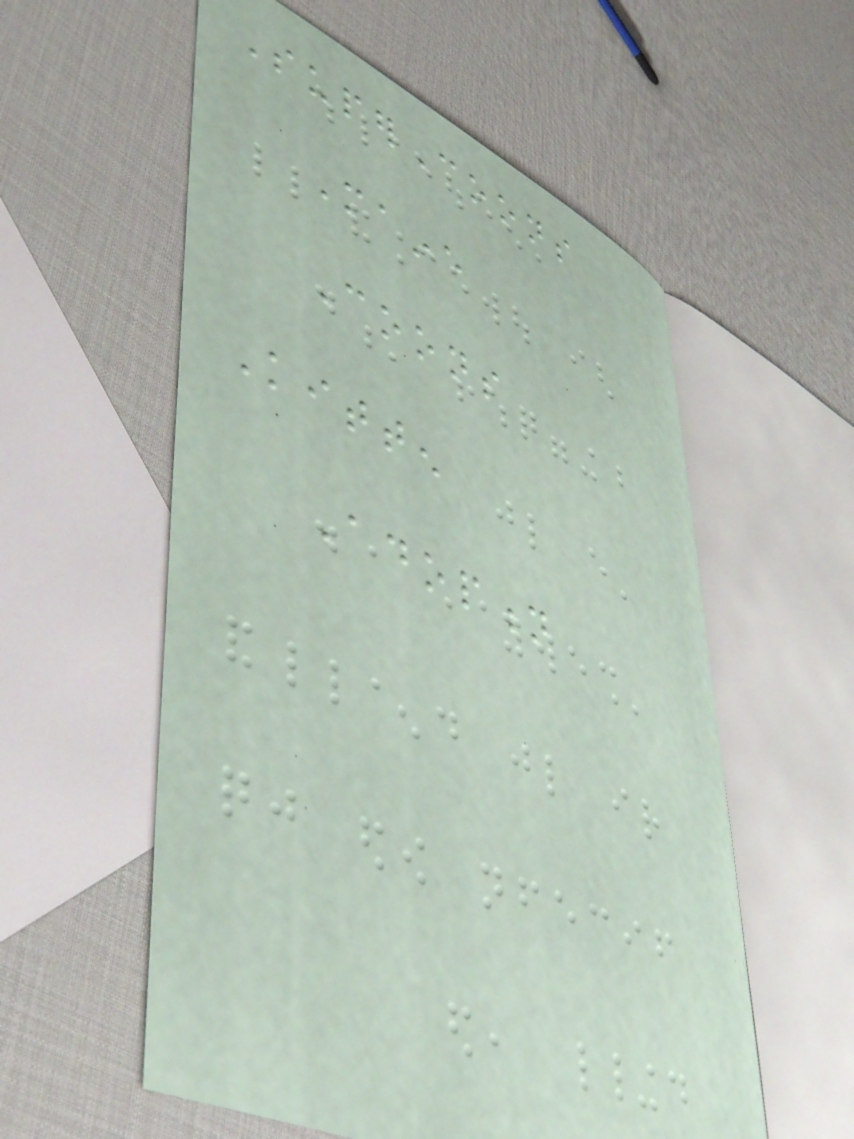SuperCoons
Maine
Coons
Kitten
Adoption
